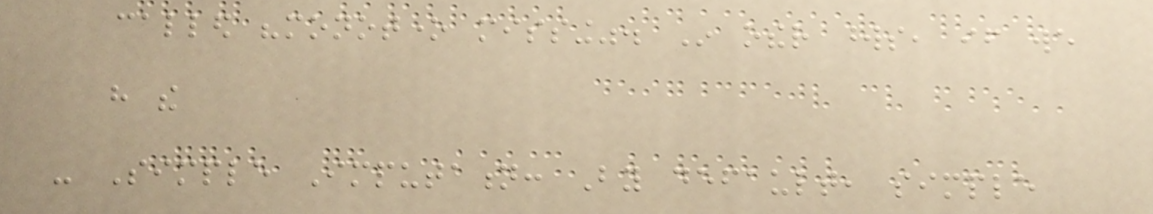called "monotone missing". In other words, if we
have the
- Simple Imputation: By default, simple
